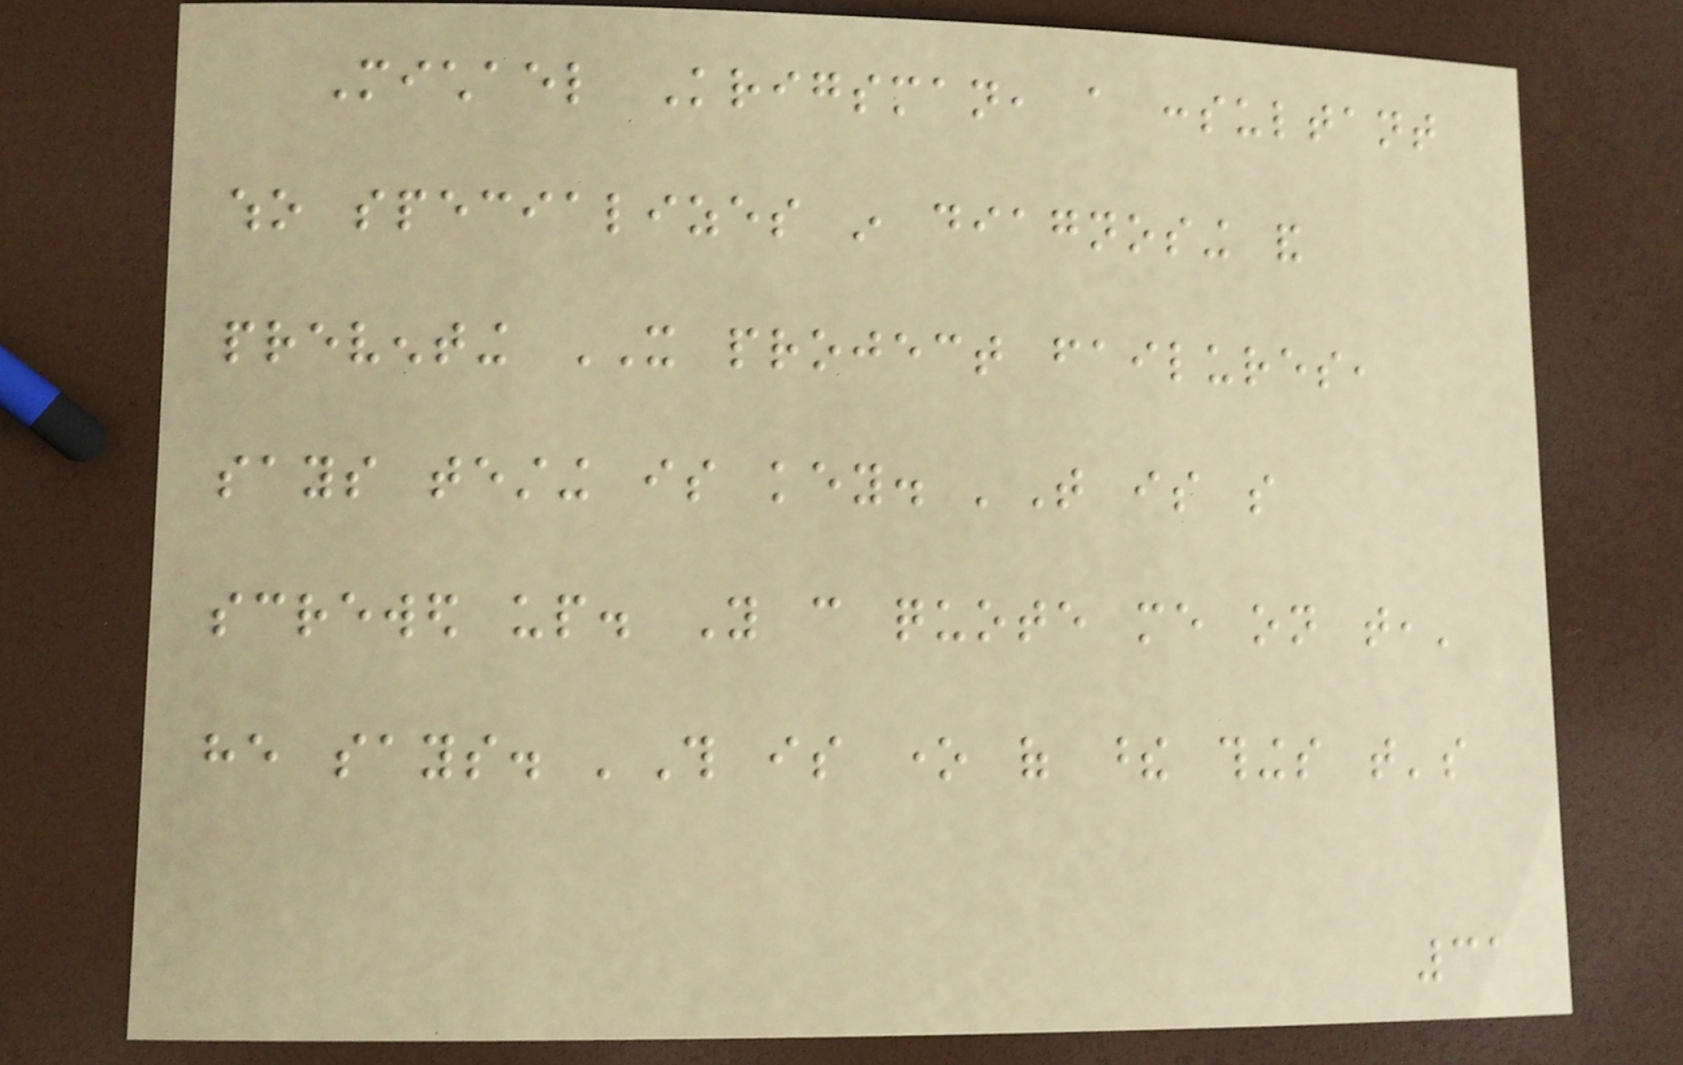Michael Krigsman, a consultant
who specializes in diagnosing and
preventing IT project failures,
says testing is key. 'That is so
screwed up. You can quote me on that,'
he says. 'This is one of these things that's
31
